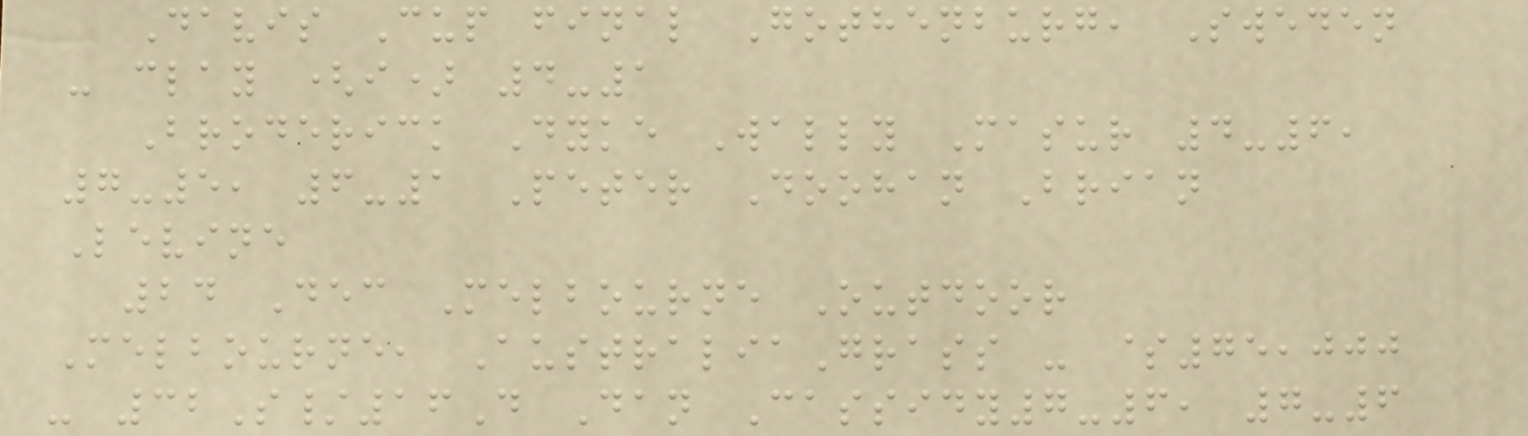Davis Cup final Gothenburg, Sweden
- clay (i) 4-1
Broderick Dyke Wally Masur 4-6,
7-5, 6-1 Peter Doohan Brian
Levine
24 Dec Melbourne Outdoor
Melbourne, AustraliaGrass - $75,000
- 32S/16D Dan Cassidy7-6, 7-6
